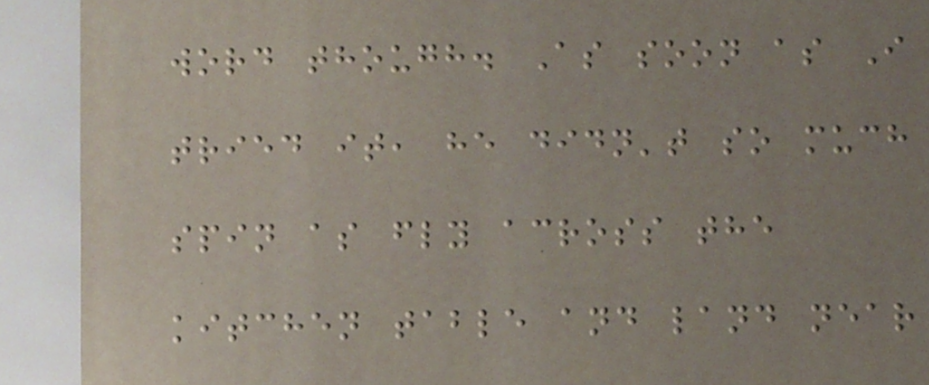word though. As soon as I
tried it, he didn't so much
spin as fly across the
kitchen table and land near
